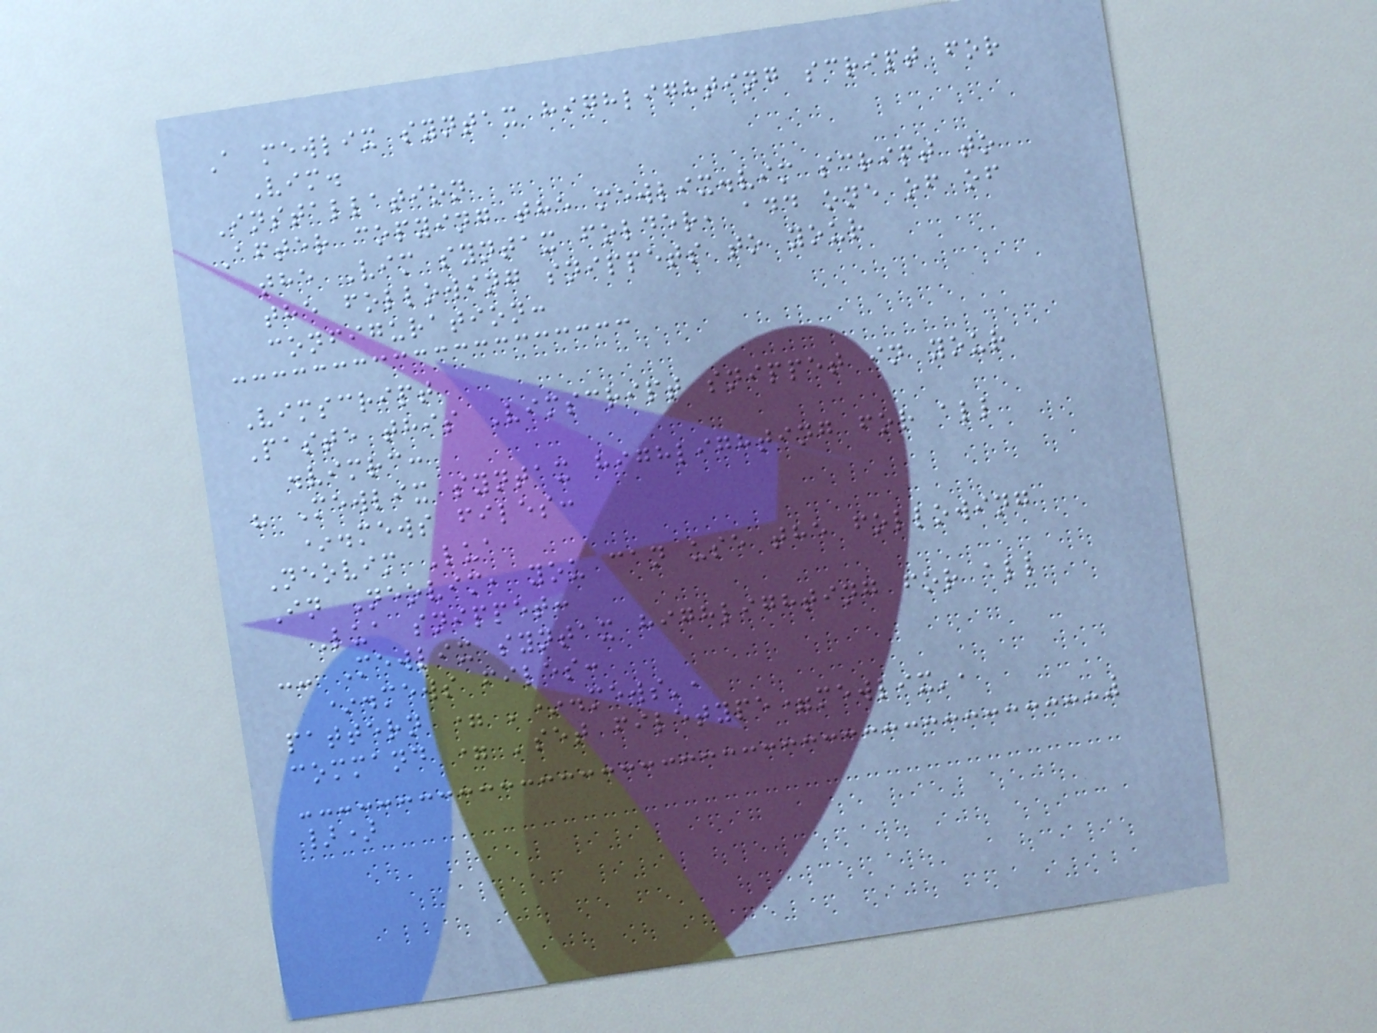A mewlix syntax highlighting script for
Vim.
Installation
After copying the mewlix.vim script to
the Vim syntax folder, add one of of
the following snippets to your
configuration:
Vimscript
Paste this Vimscript snippet in your
.vimrc:
" Mewlix syntax highlighting for all
*.mews files:
Neovim Lua
In Neovim, you can use the following
Lua snippet:
-- Mewlix syntax highlighting for all
*.mews files:
pattern = '*.mews',
command = 'set filetype=mewlix',
})
